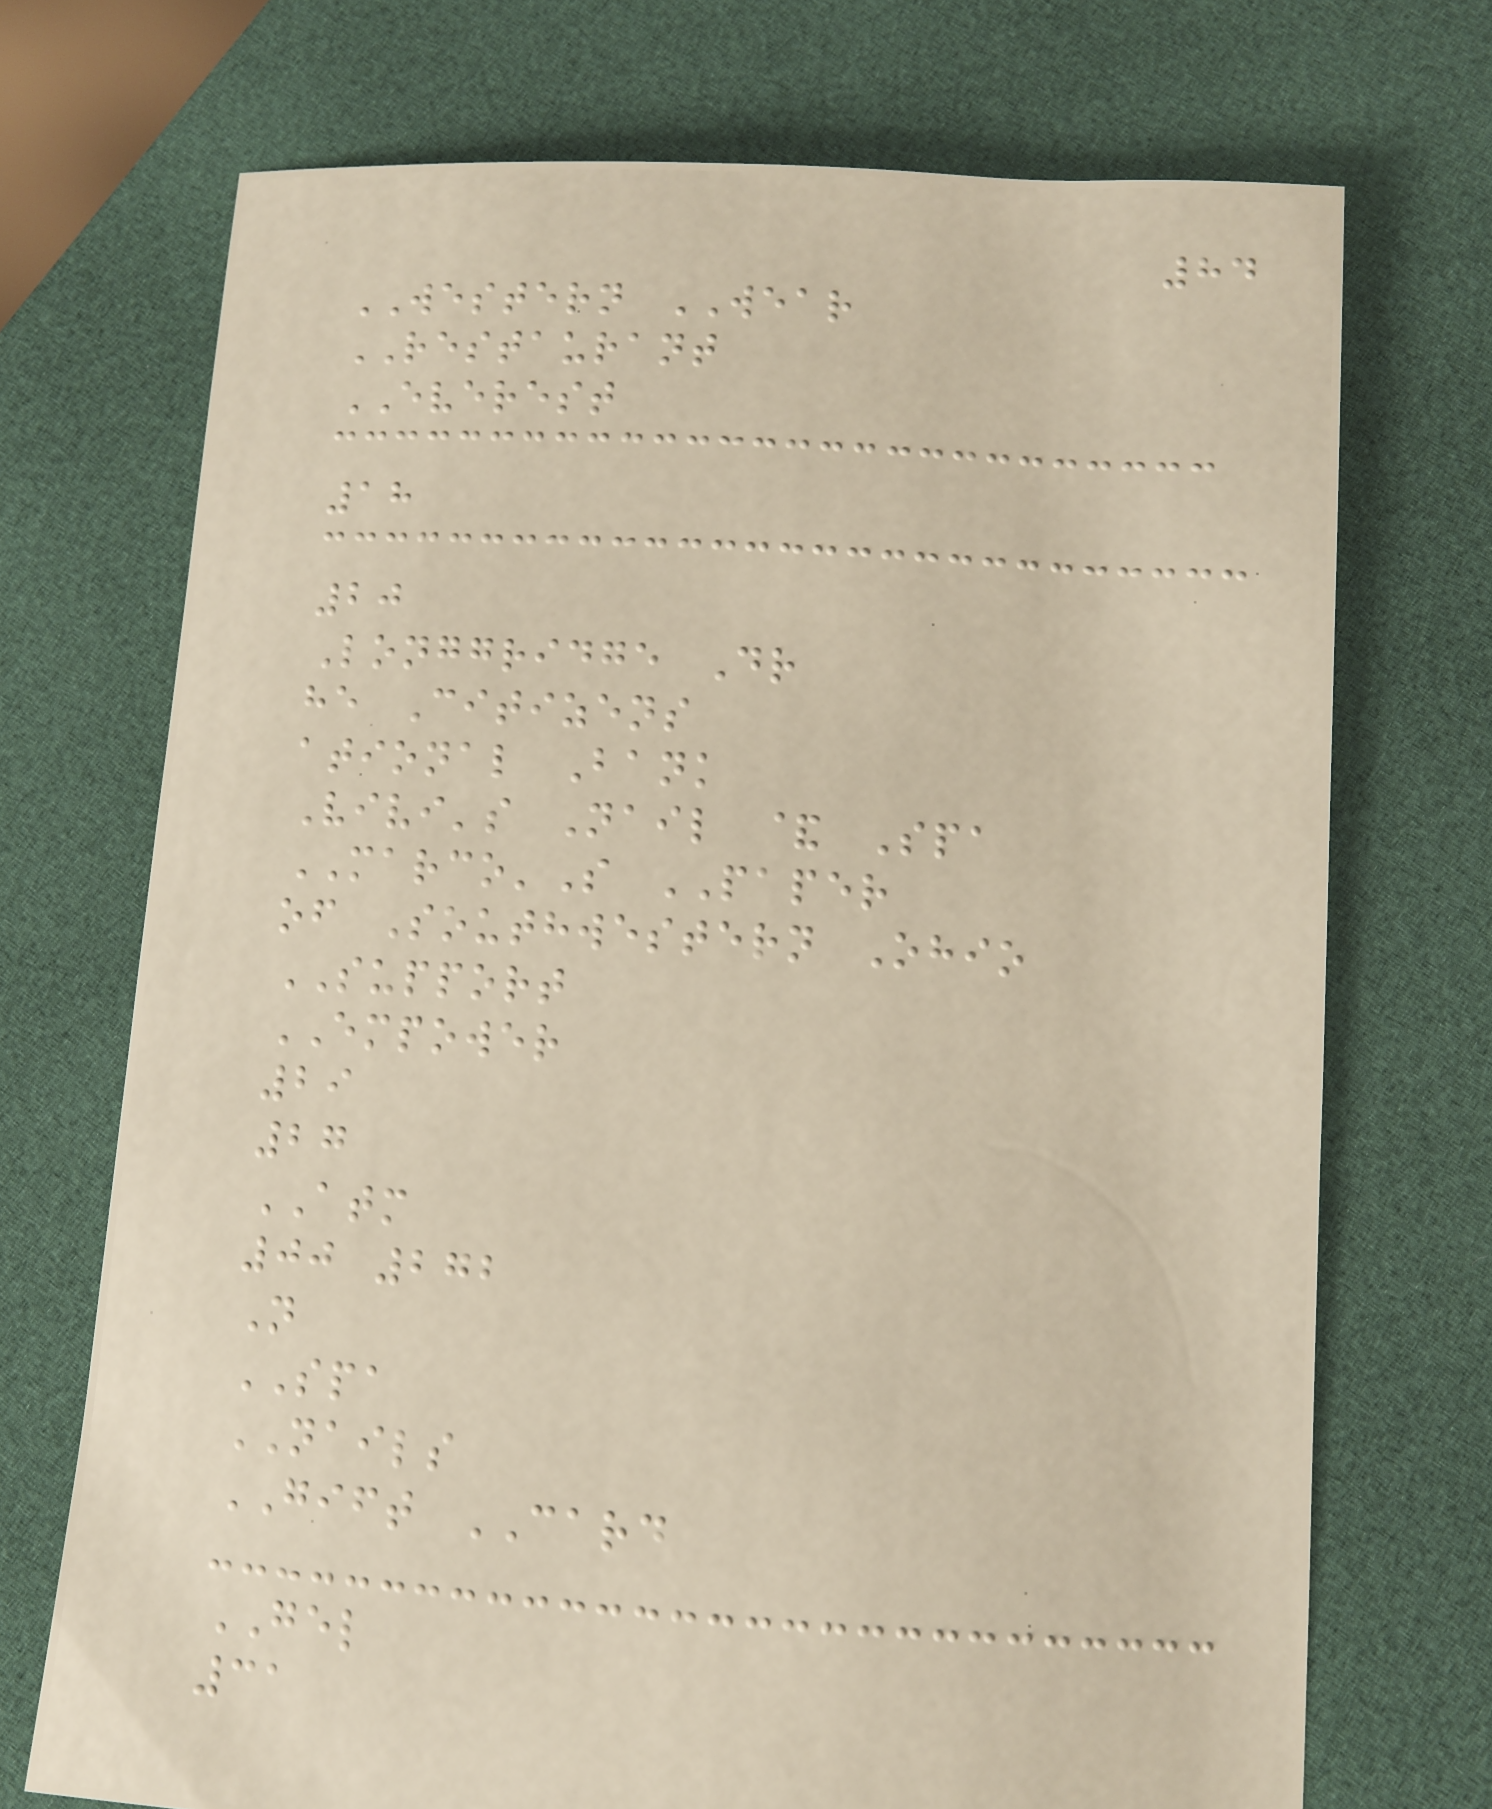84
WESTERN WEAR
RESTAURANT
EVEREST
18
20
Longgridge Dr
he Citizens
ational Bank
Vivi's Nail & Spa
MARCO'S PAPER
of Southwestern Ohio
SUPPORT
EMPOWER
29
27
ATM
00 272
N
SPA
NAILS
GIFT CARD
GEL
31
